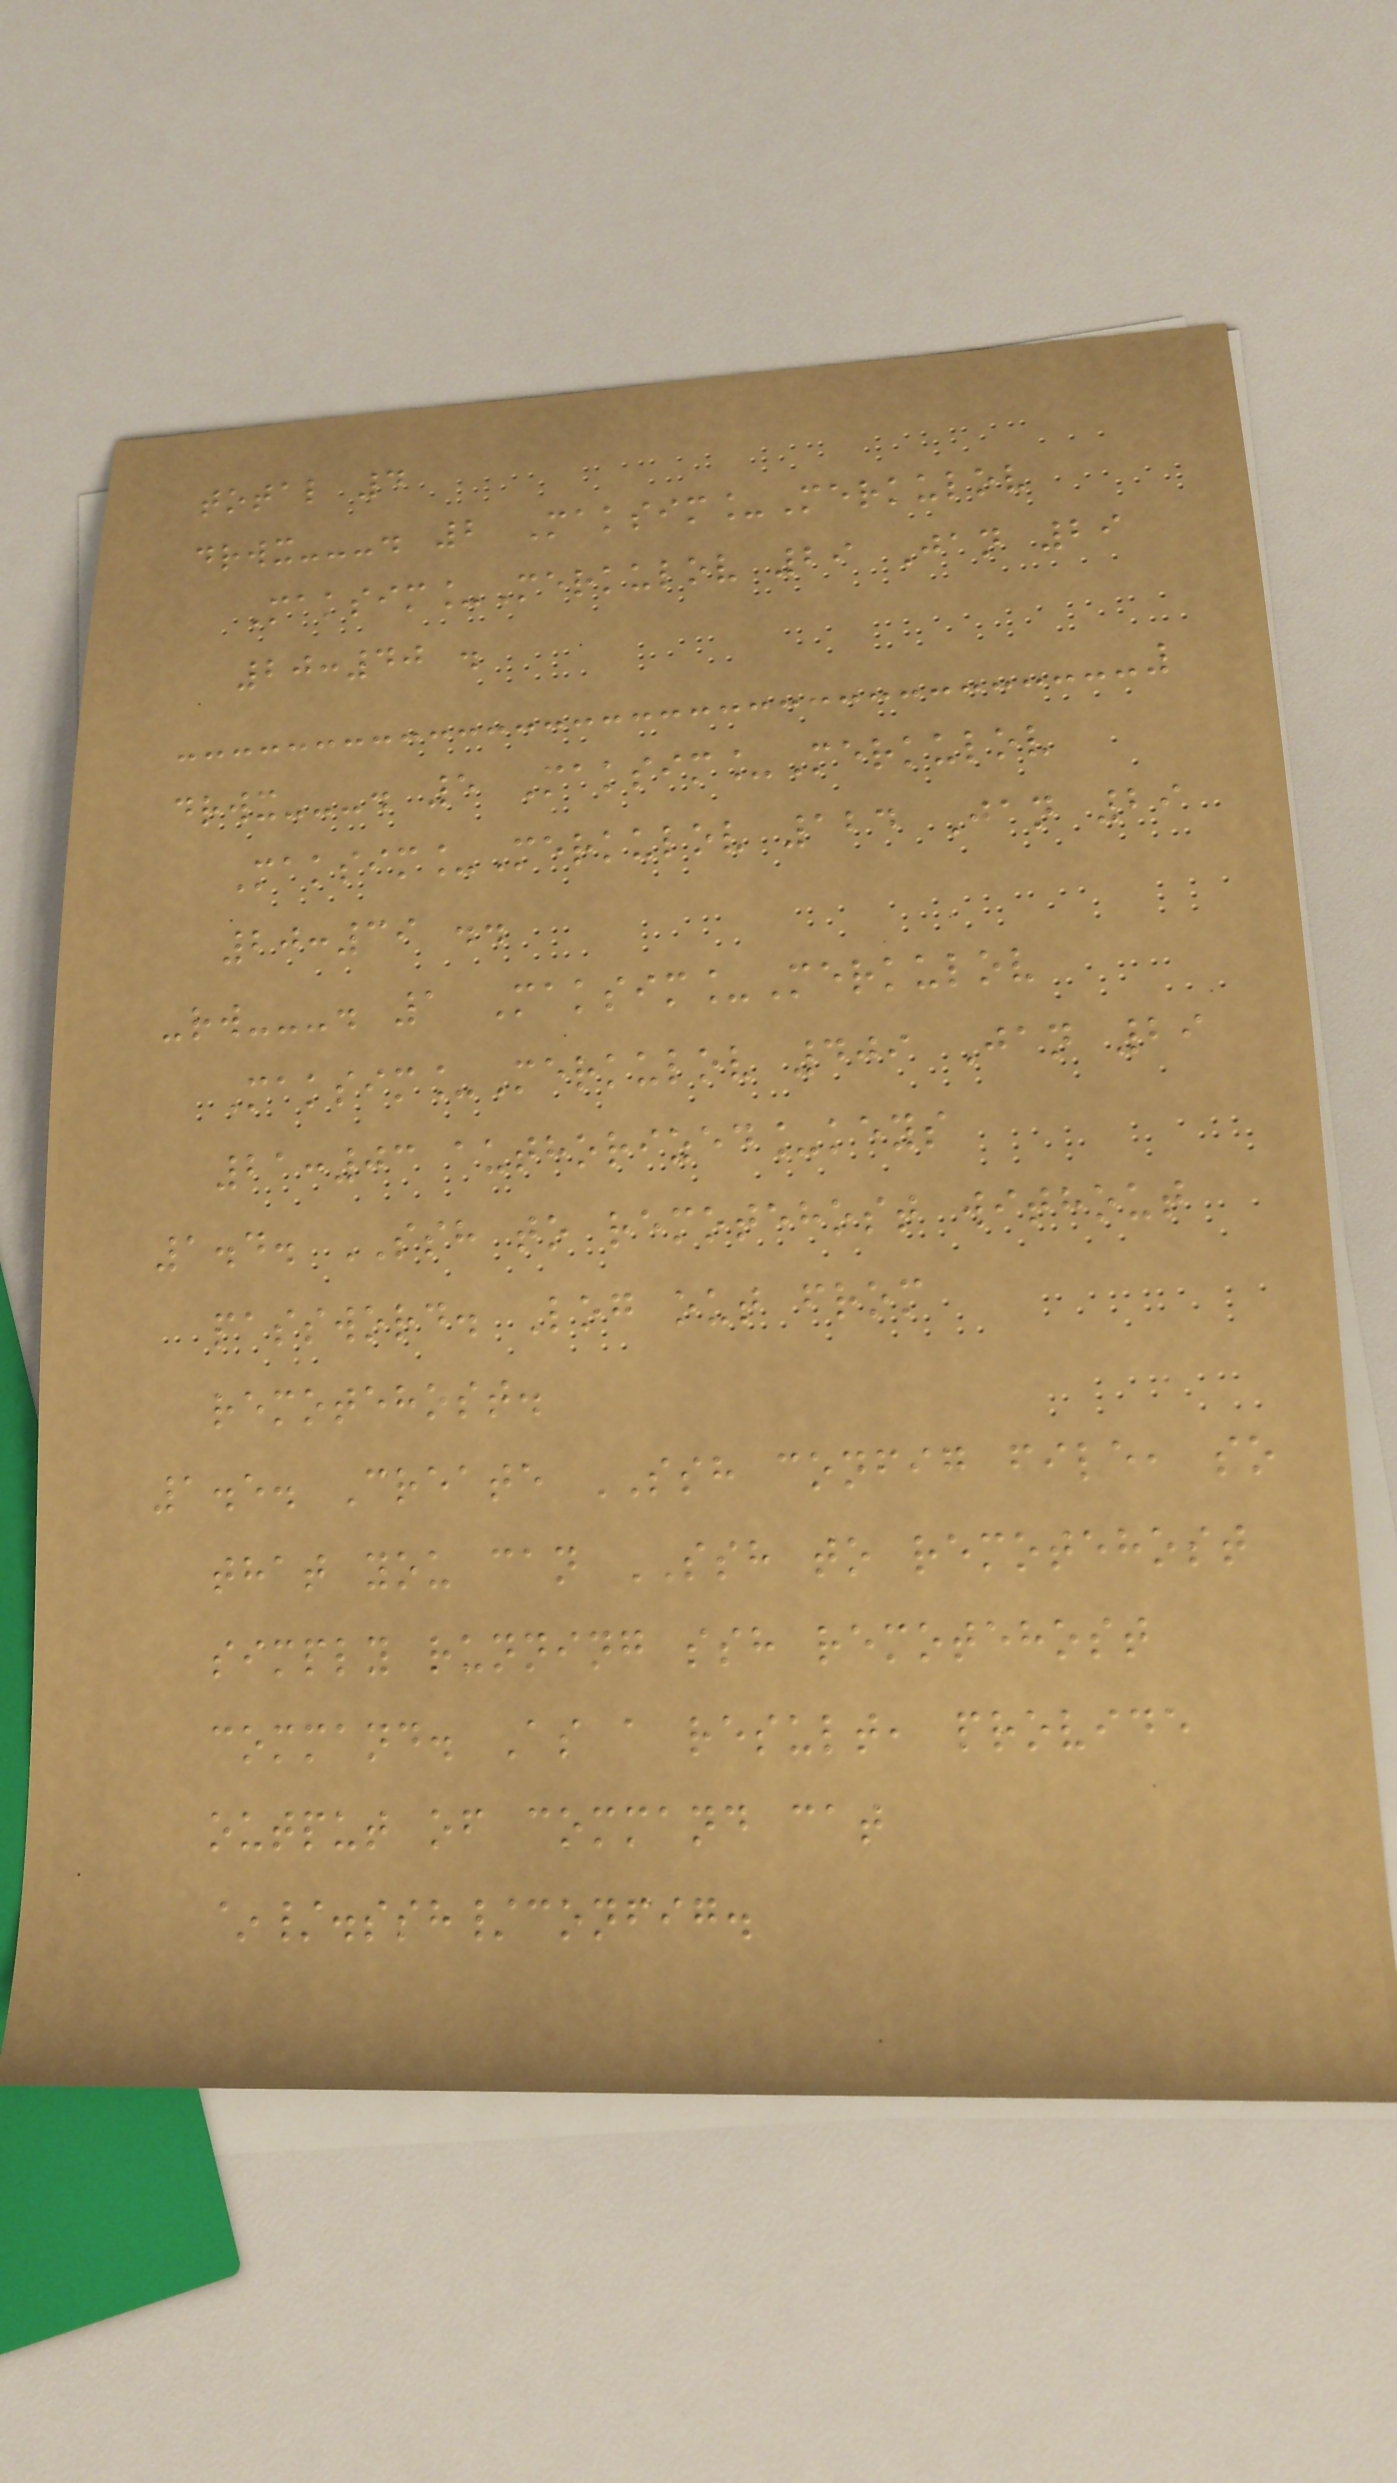total 4
drwx---. 2 Maksim_Merkulov
Maksim_Merkulov 29 Jan 29
20:40 .
drwx---. 5 Maksim_Merkulov
Maksim_Merkulov 124 Jan 29
20:39 ..
-rw---. 1 Maksim_Merkulov
Maksim_Merkulov 409 Jan 29
21:03 authorized_keys
1.4. SSH to remotehost without
password. Log out from
remotehost.
1.5. Create SSH config file, so
that you can SSH to remotehost
simply running ssh remotehost
command. As a result, provide
output of command cat
~/.ssh/config.
